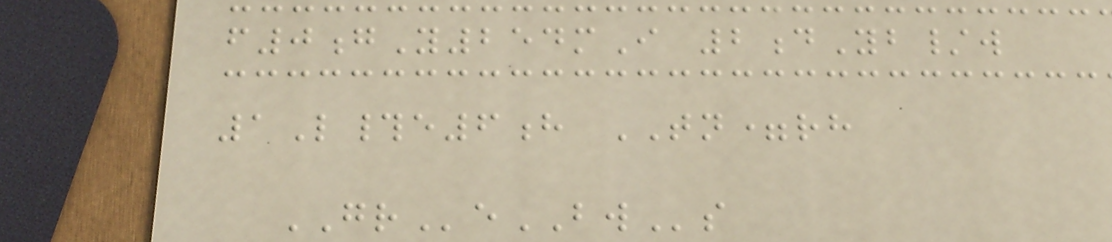f0gY254mI 2dYb/w
1L#e6h TN=rh
GReBWs
